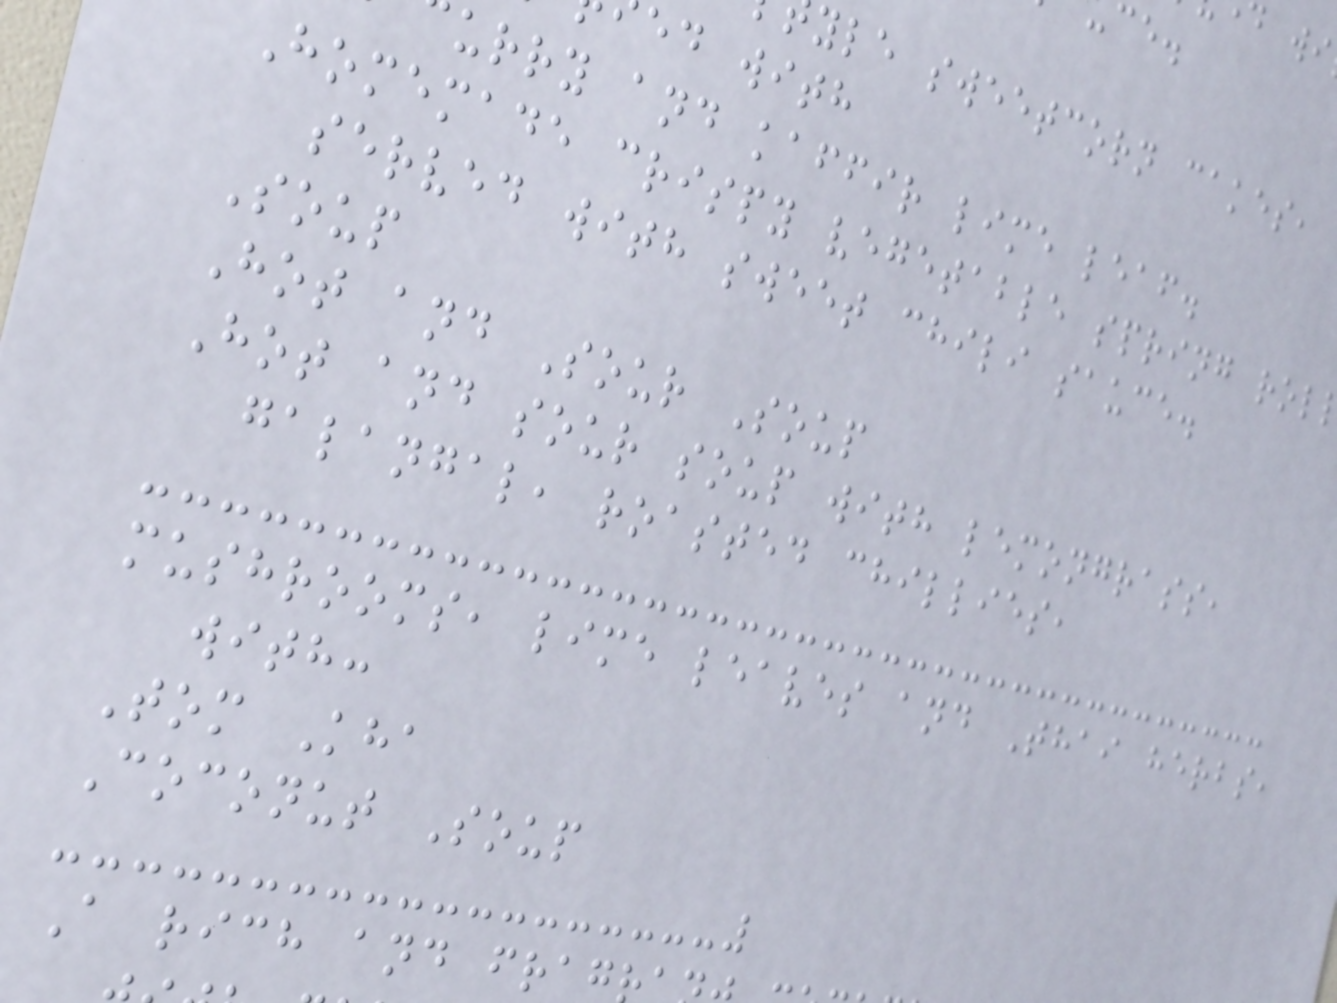yle sweetcorn cakes,
ed with
urry and kaffir lime leaf.
Homemade crispy vegetable spring rol
served with sweet chili sauce.
Soup
Hot and Sour Soup
Hot and sour soup with lemongrass,
galangal, roasted chillies,
mushrooms, lime leaves and Thai herbs,
with:
Tom Kha
Coconut Soup
A rich and frag
